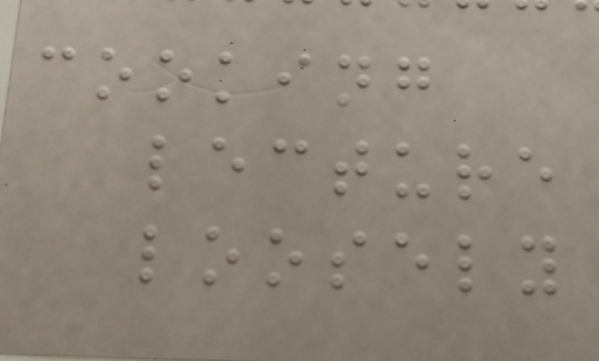cooking
lecture
loosely
